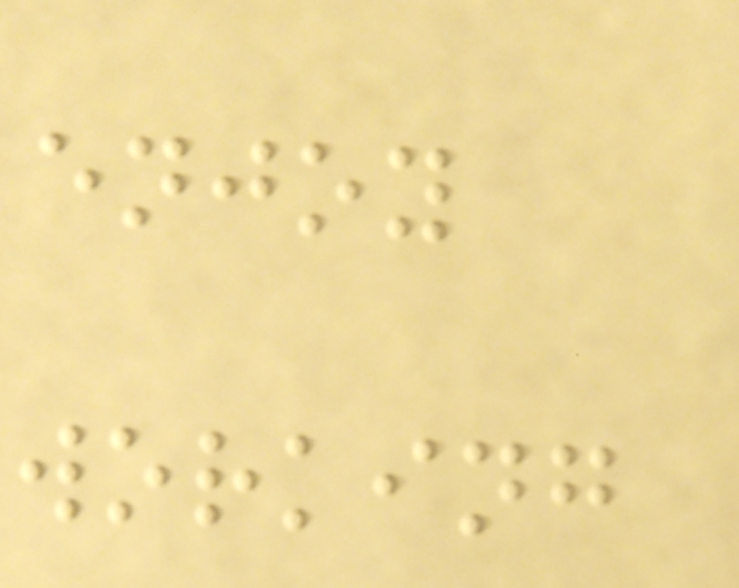enjoy
working
